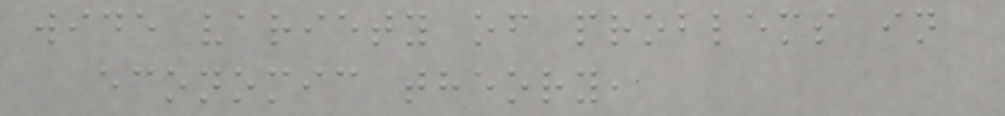wide variety of problems in
economic theory,
